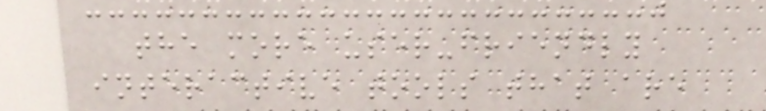the more user-friendly
interactive tools that are
